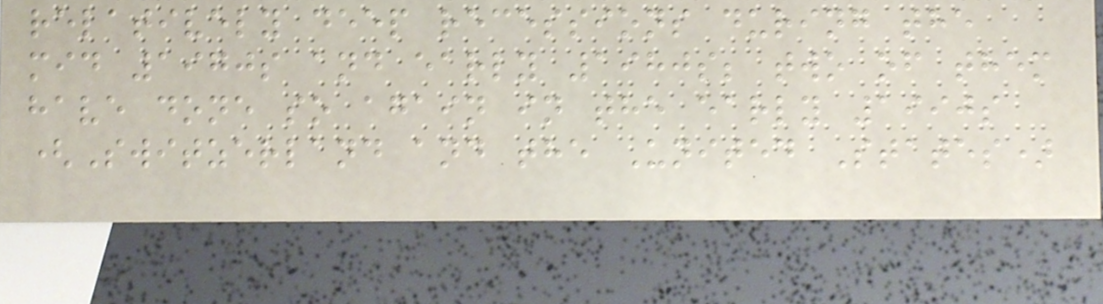relatively deep recessions during the
mid 1970s and early 1980s; two of them
have done so again in the early 1990s
(Switzerland and the United States)
